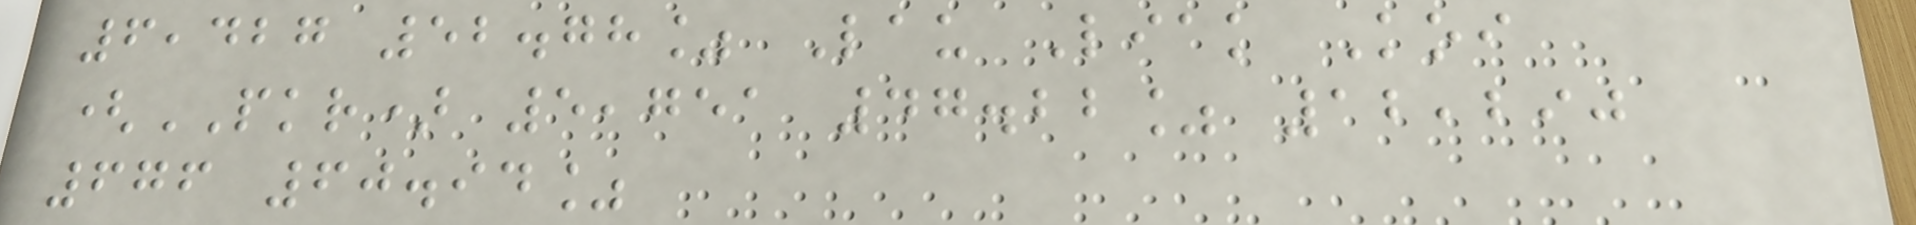6,427 52.78% Lau Liak Koi
(PKR) 5,751 47.22% 12,290
676 60.94%
